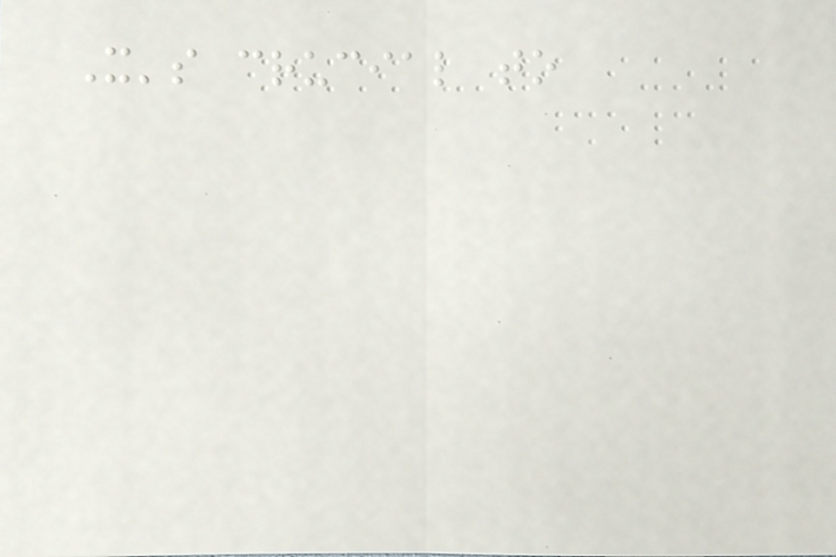It's crucial to
